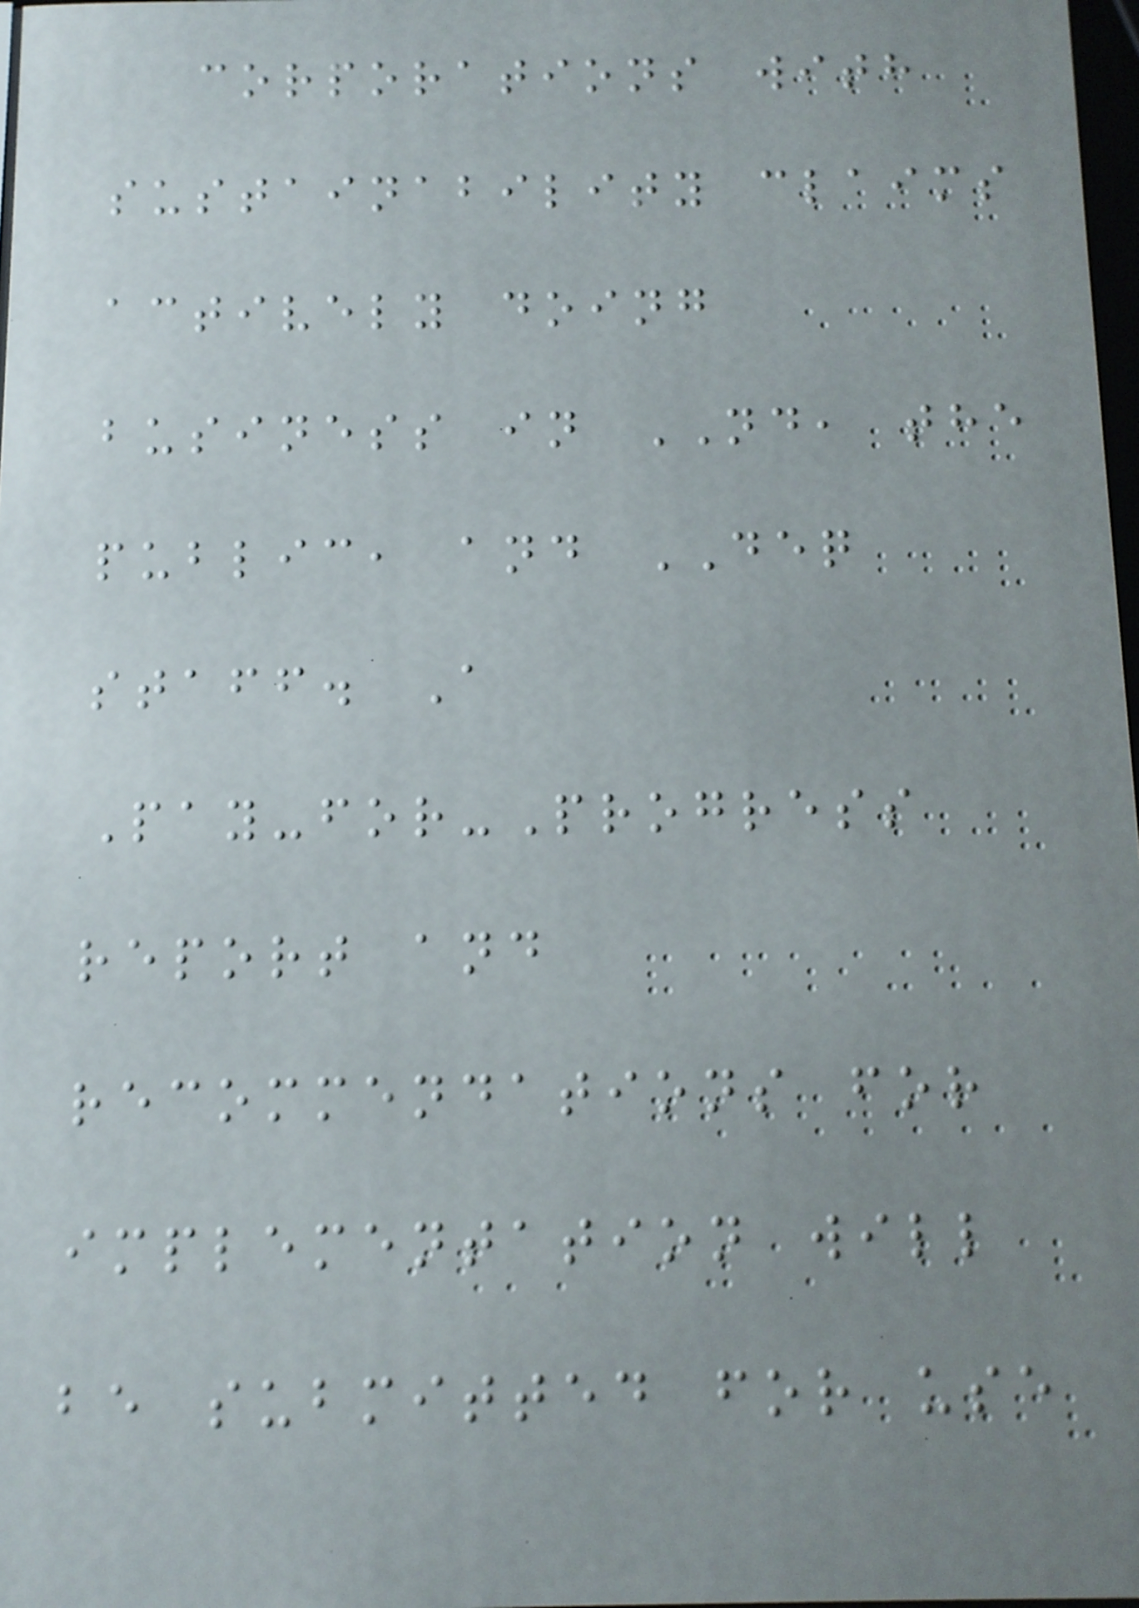corporations with
sustainability claims
actively doing
business in ND, the
public, and DEQ
staff. A
Pay-for-Progress
report and
recommendations for
implementation will
be submitted for use
